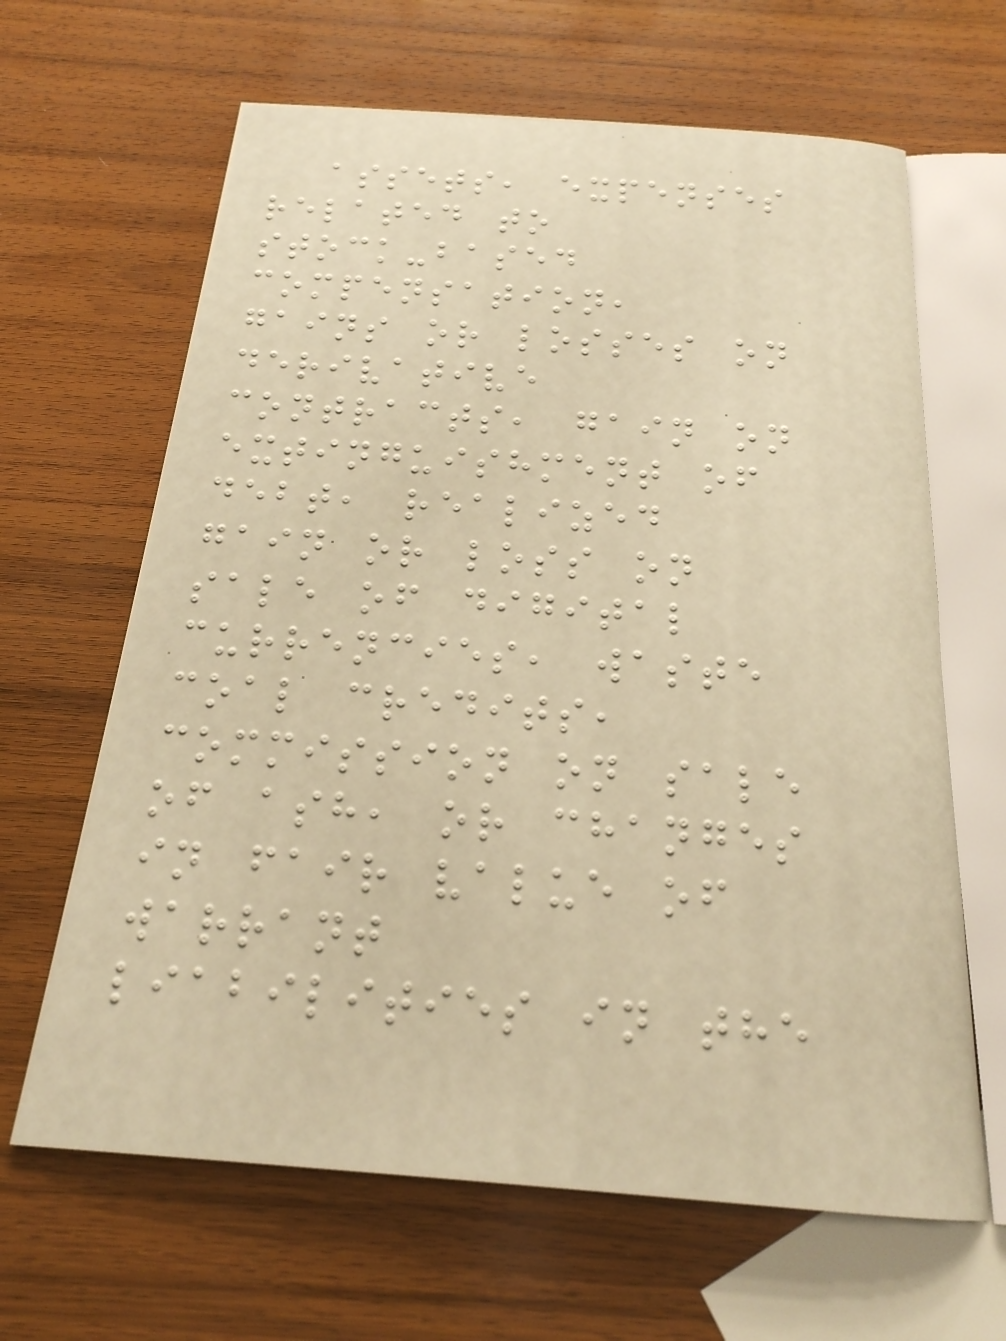assets, expenses
related to
stock-based
compensation,
gains or losses on
derivative
contracts, gain on
extinguishment of
debt, realized
gain or loss on
sale of digital
currencies, waste
coal credits,
commission on sale
of ash, or changes
in fair value of
warrant
liabilities in the
